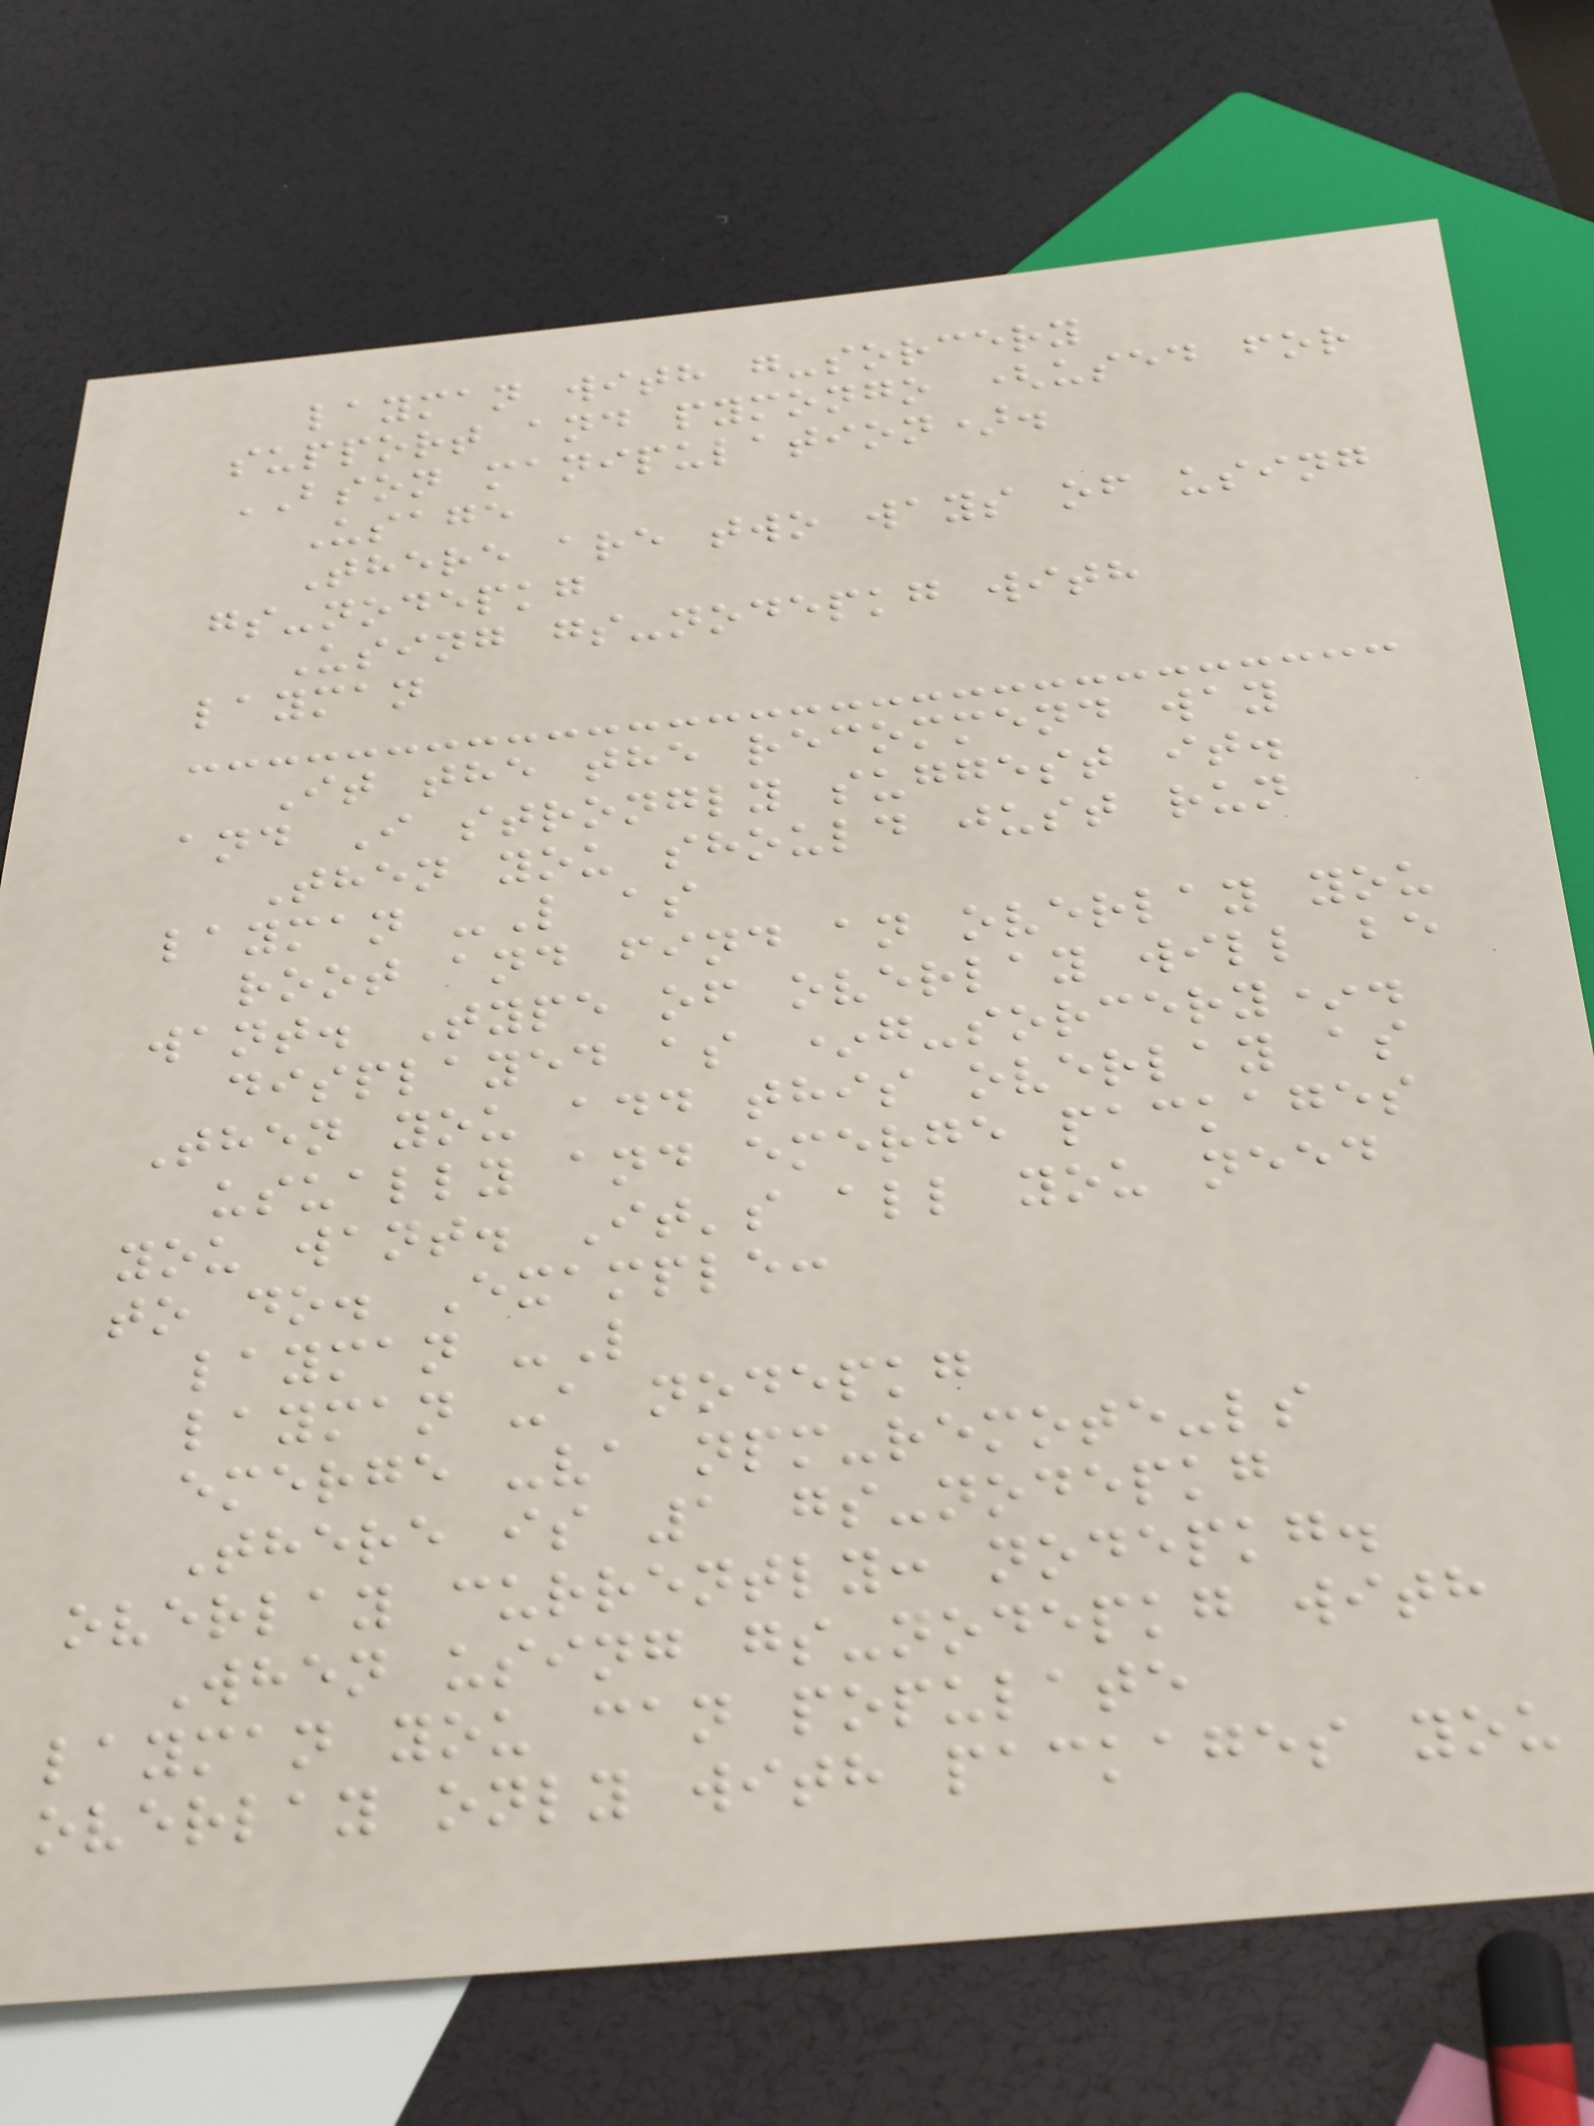layman with g-sorcery
support and pymongo (used for
BSON manipulation).
Usage
There are two ways of using
gs-nodepkg
Using gs-nodepkg with
layman
It the the recommend way
and I strongly suggest it.
Then you should just run
layman -L as
root and find an overlay you
want. Type of overlay will be
displayed as *g-sorcery*.
Then you add this overlay as
usually and emerge packages
you want. It's all you need
to do. Example:
layman -L
layman -a nodepkg
emerge -va npm-remote-ls
There is 1 gs-nodepkg
overlay currently: nodepkg.
When using gs-nodepkg with
layman you can populate
overlay only with packages you
